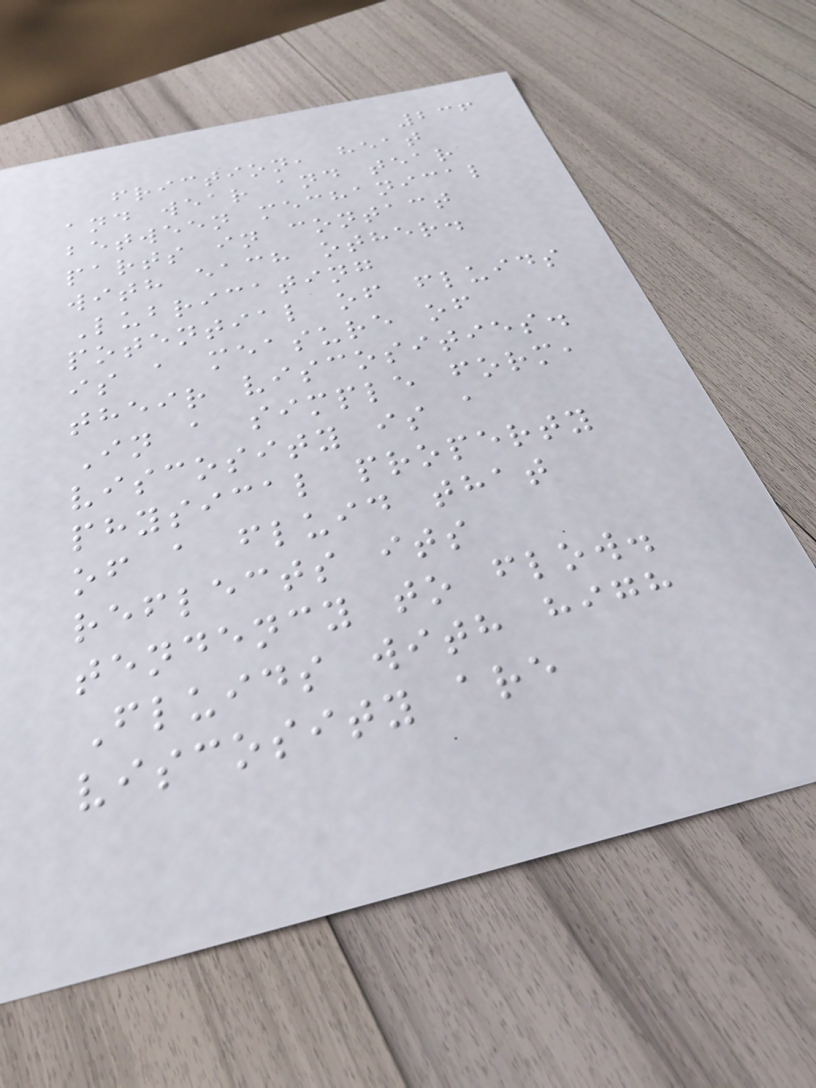236
friction, heat
and wear and tear
between mechanical
parts in contact
with each other.
Lubricating
potential of fluids
is a measure of
their viscosities.
In a simple form,
viscosity is a
physical property
of a fluid that
reflects its
tendency to flow.
Fluids with high
viscosity are
